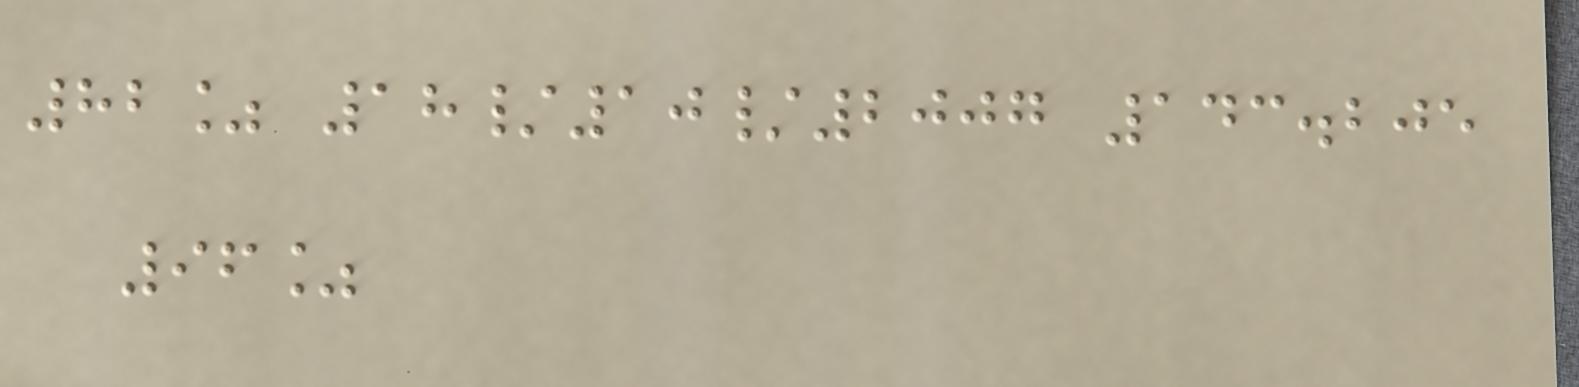82% 18/10/2007 143.205
96%
